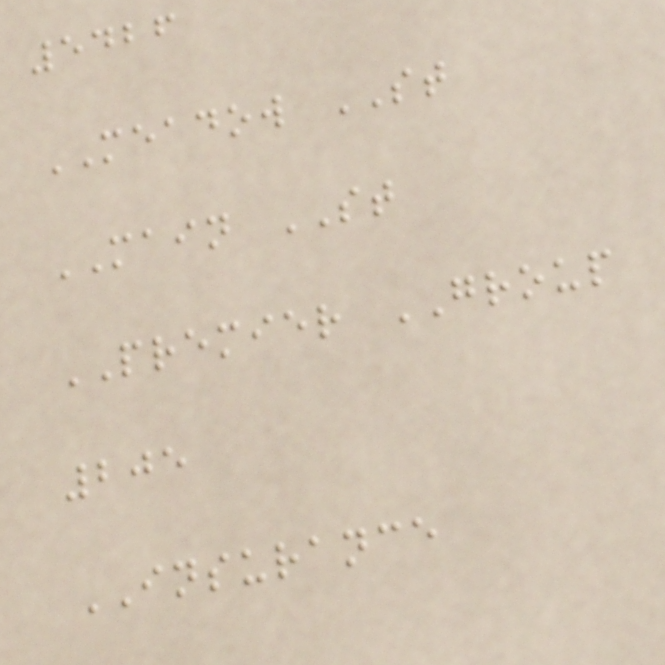5426
MEADOW ST
MAIN ST
PREMIER GROUP
205
INSURANCE
